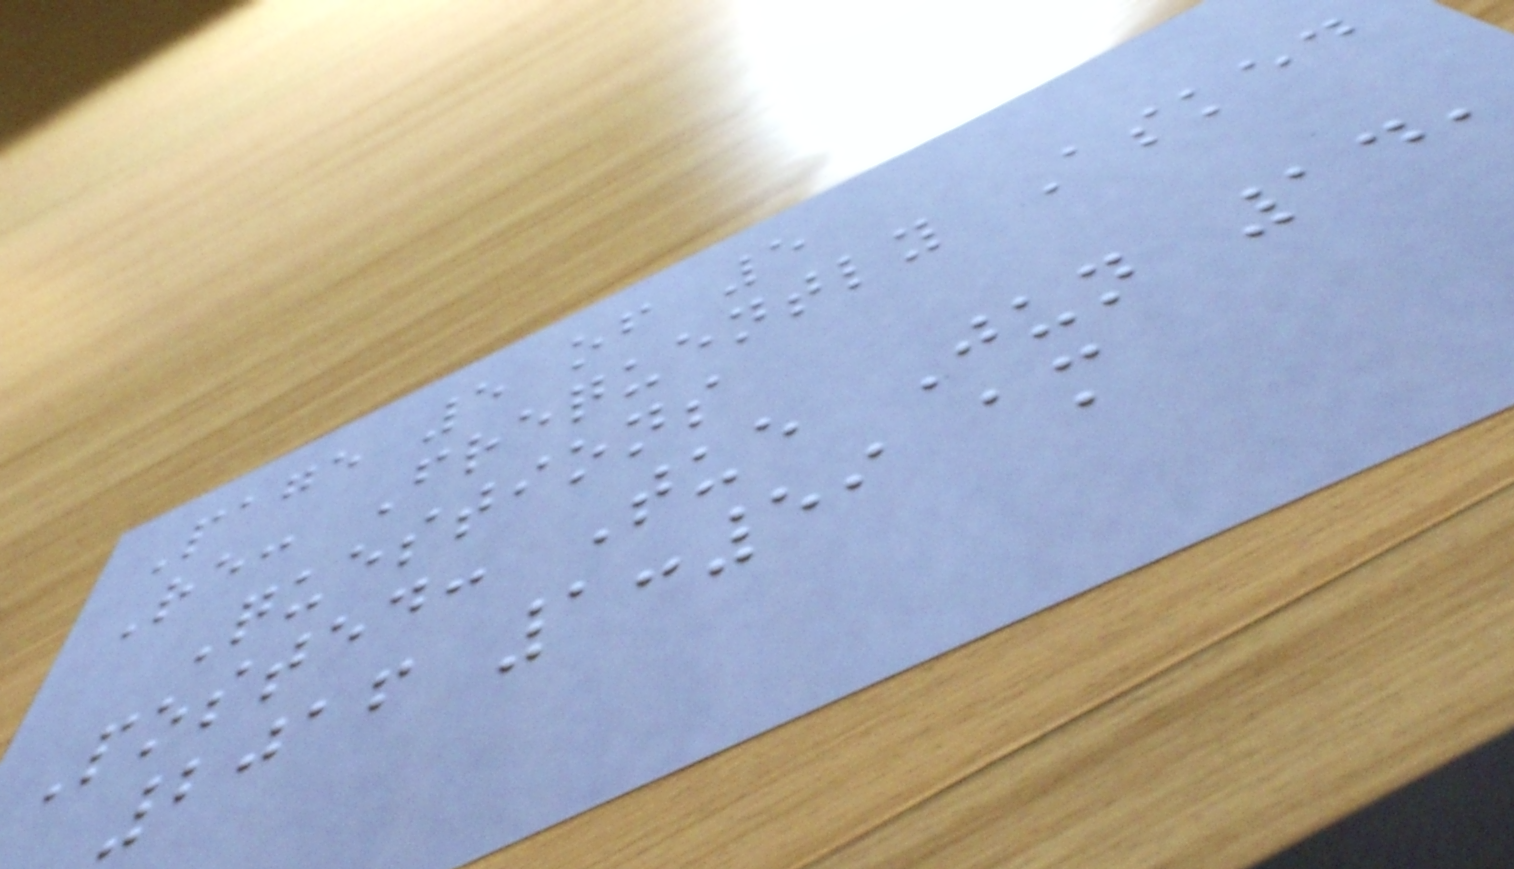Page 5 of 5
Re: Frequently Asked
Questions
Posted: Tue Jun 14,
2016 1:59 am
